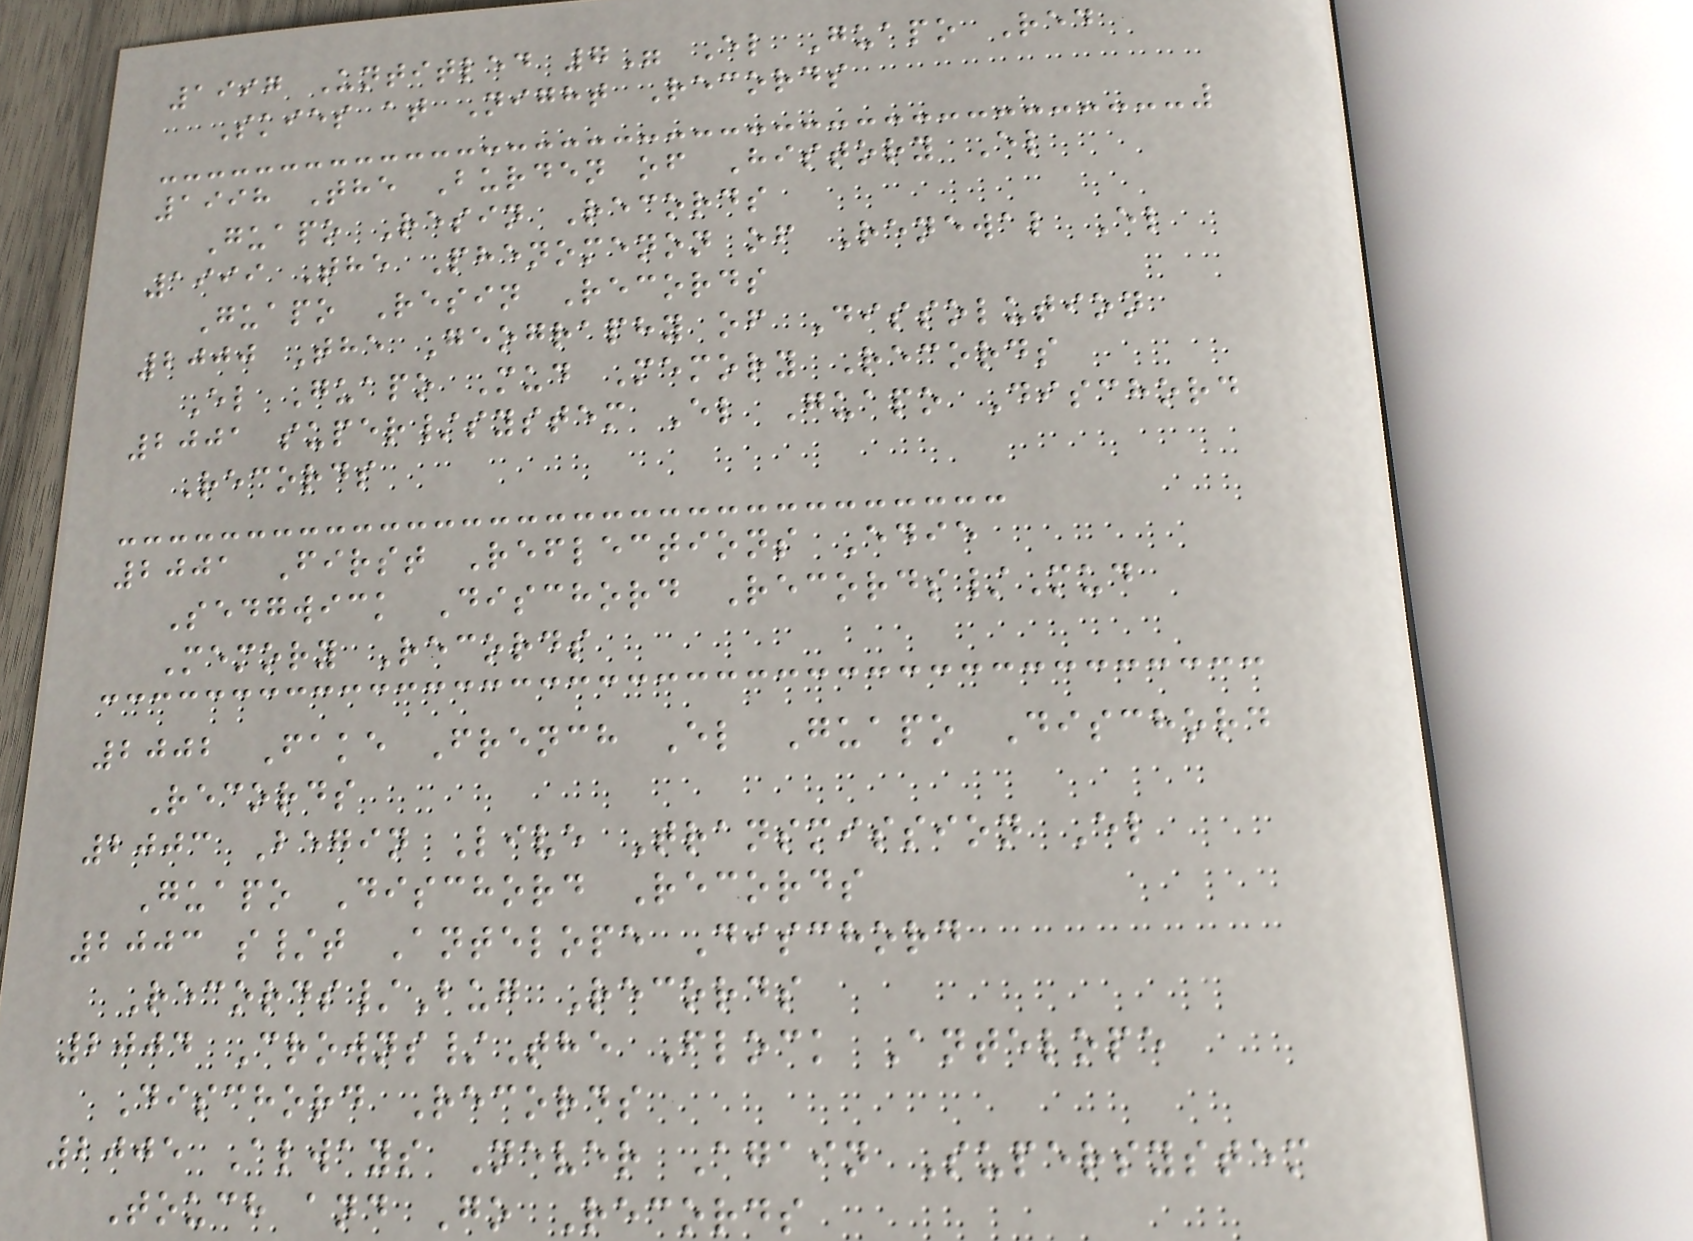1997 Untitled 7" El Guapo Red
Skies at Night Records
1998 The Burden of History El
Guapo Resin Records
1999 The Phenomenon of Renewal El
Guapo Resin Records
2000 The Geography of Dissolution
El Guapo Mud Memory Records
2001 super/system El Guapo Dischord
Records
2001 First Reflections Edie
Sedgwick Dischord Records/Mud
Memory Records
2002 Fake French El Guapo Dischord
Records
2003 Begin Live Transmission El
Guapo Dischord Records
2003 s/t Antelope Dischord
Records/Bug Records
2004 Crowns/The Flock Antelope
Dischord Records
2005 Always Never Again Supersystem
Touch and Go Records
